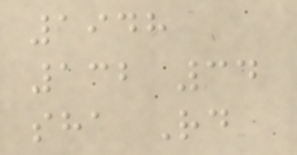1948
132 34
sha Rd
